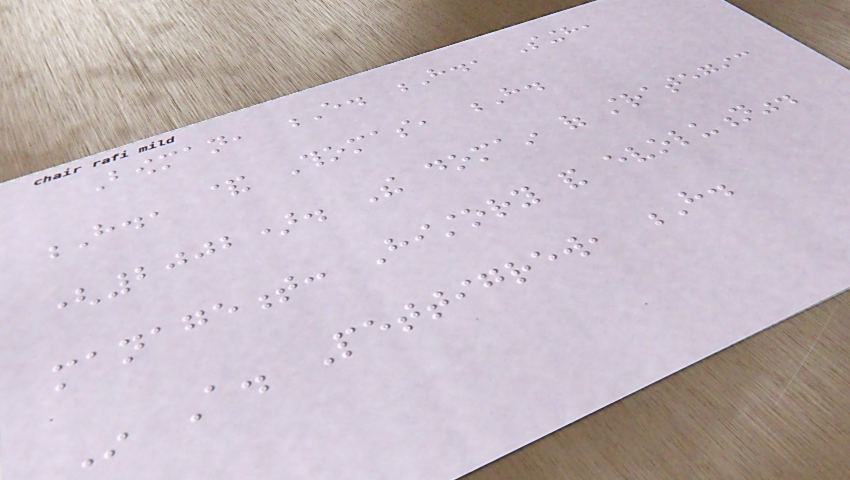Bowman, E. H., Singh,
H., & Thomas, H.
(2002). The domain of strategic
management: History and evolution".
In A. Pettigrew, H.
